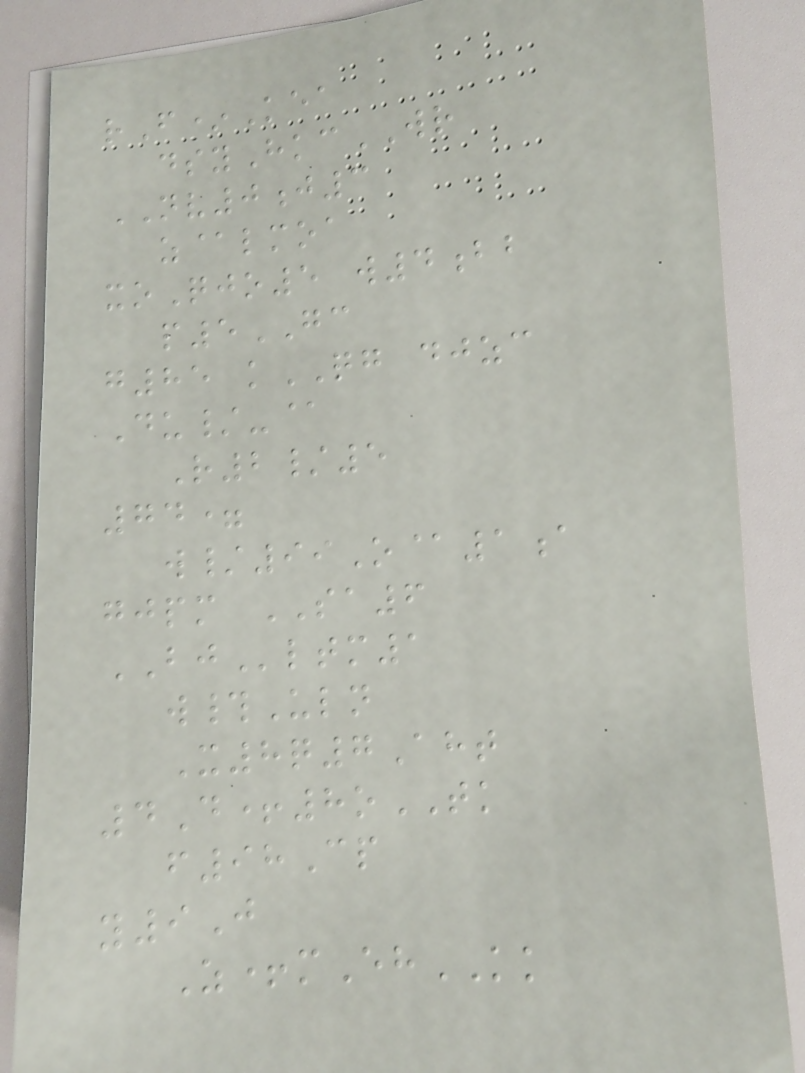rF*Kea
dsyHkcWR
NV0j3
z@lmoa
xoQjo5 w4bb
p5GC
g85 kQG djzc
Du/-@
R2/5
74=
w/99O@1a
gjpm SA6
BJltm1
w#Uln
X8q7Aht
4D+8oTK
f98Cp
y9J
Z+mEhKK
